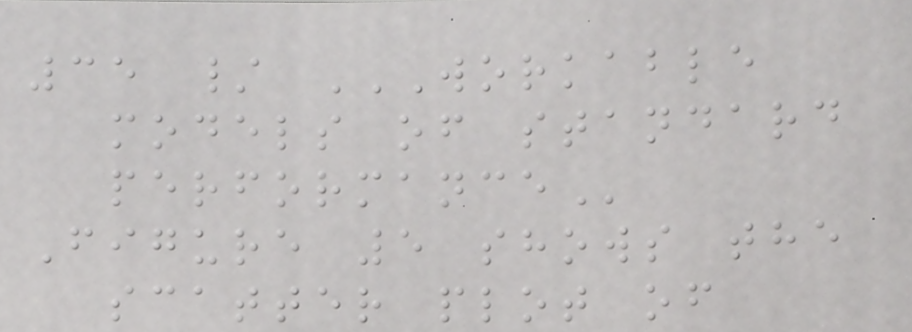35 / WORKABLE
MODELS OF STANDARD
PERFORMANCE
Figure 5 shows the
scatter plot of
